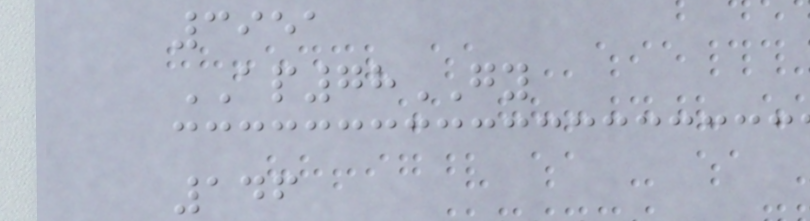3951
AP78GY
146
